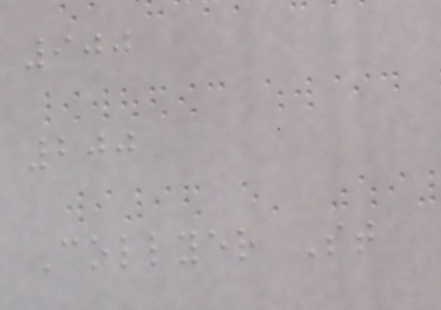900
200
Collyer St
